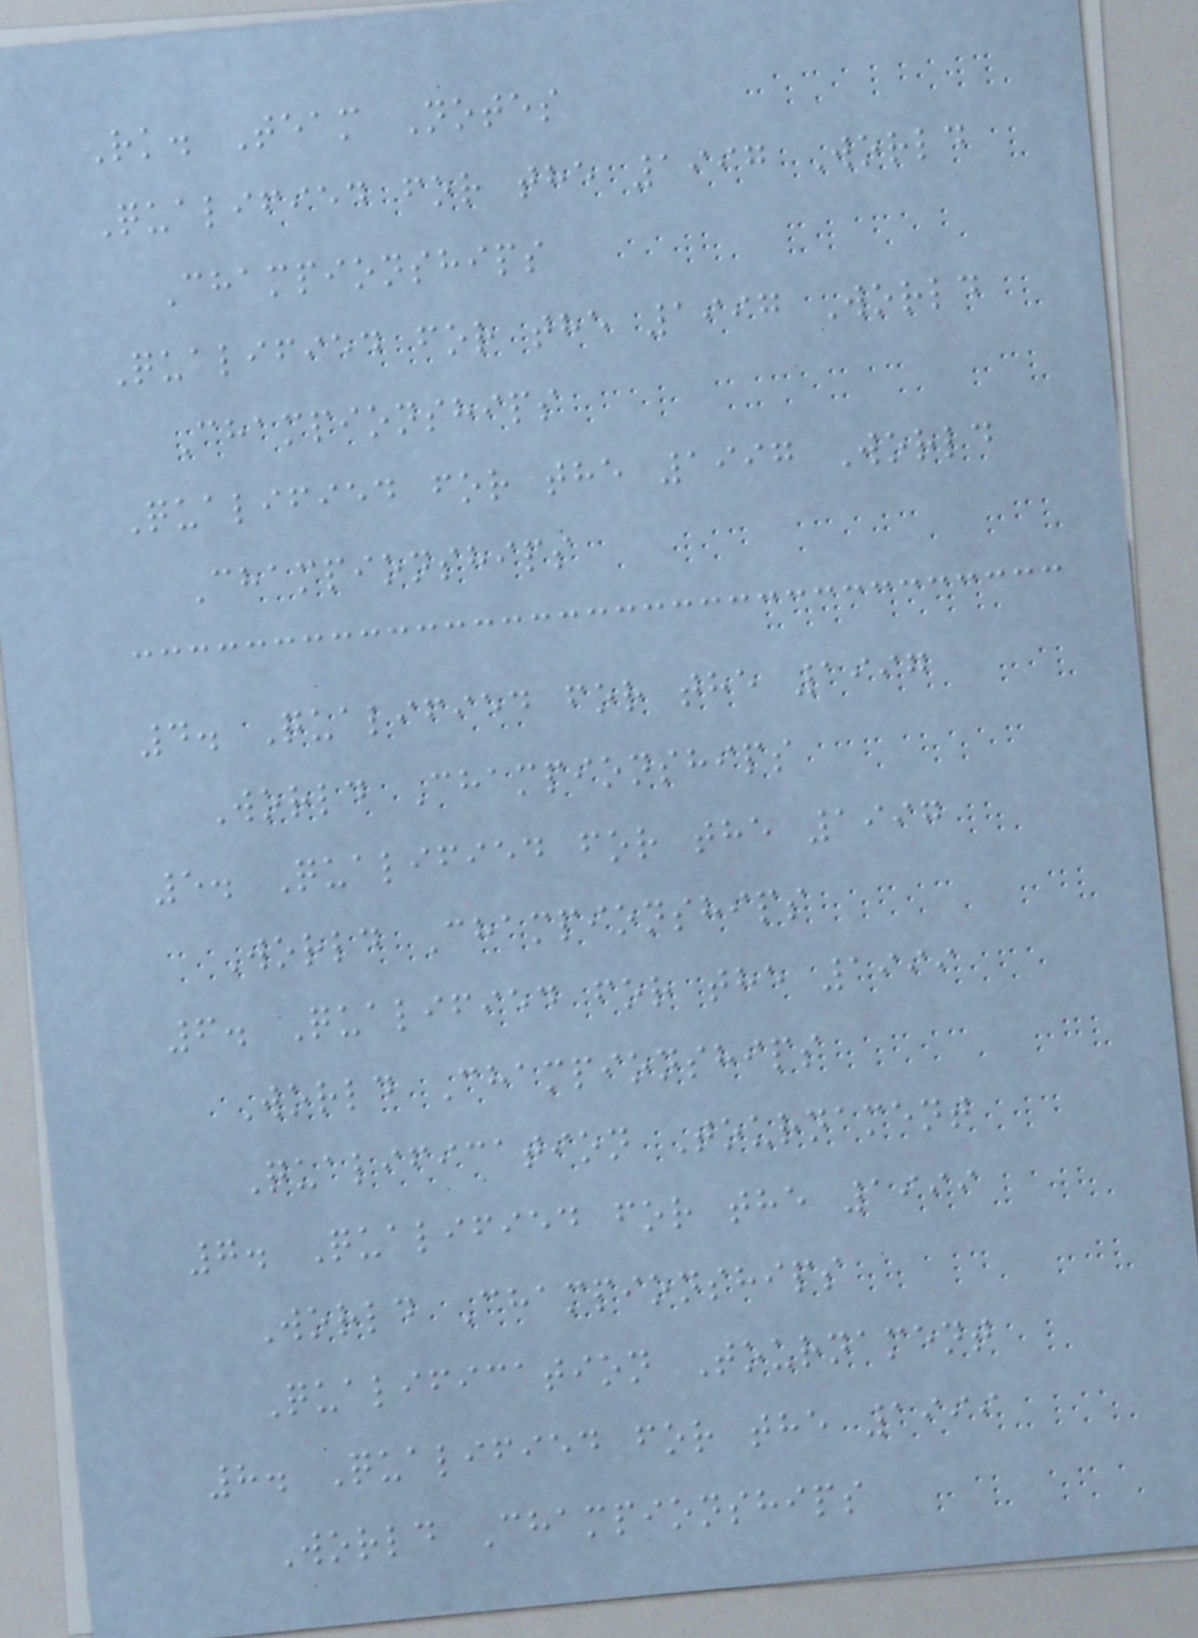Rk. Team Notes
Qualified for the 1997 World
Championships
Qualified for the 1997 World
Championships
Qualified for the 1997 World
Championships
4. Qualified for the 1997
World Championships
5. Qualified for the 1997
World Championships
6. Qualified for the 1999
World Championships
Qualification Tournament
7. Qualified for the 1999
World Championships
Qualification Tournament
8. Qualified for the 1999
World Championships
